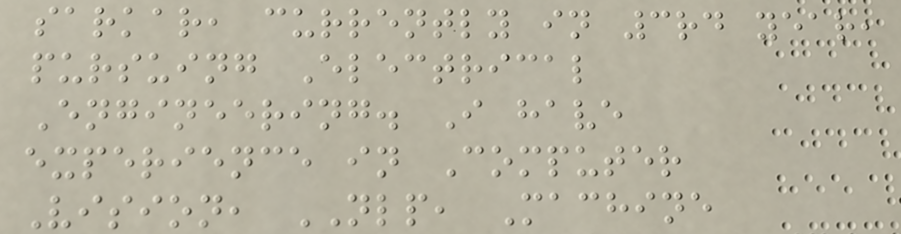sarkar, currently in 3rd year,
pursuing Electrical
Engineering. I have
experience in Computer
Vision, NLP, Machine
